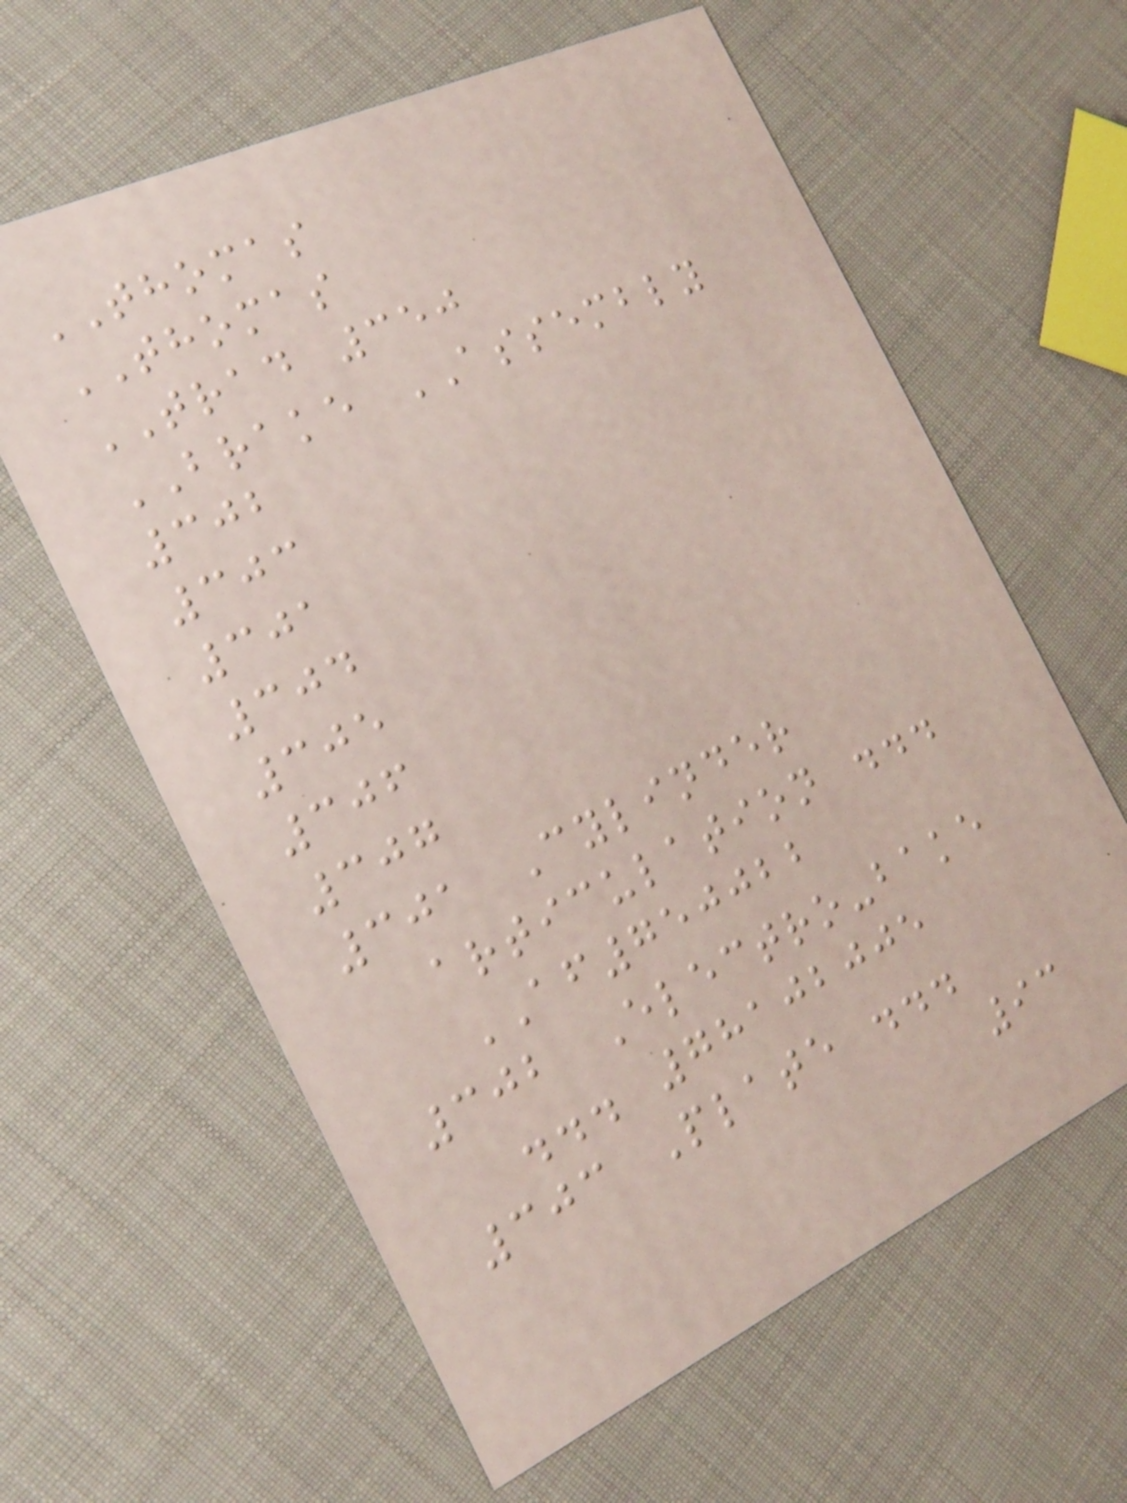THOMAS
THOMAS
TRAD 350
BRAKE ASSEMBLY
302
303
301
304
305
306
307
301 Cylinder
articulation ...
AF750022
302 Electro-bake
... 78102005
303 Plate ...
93
